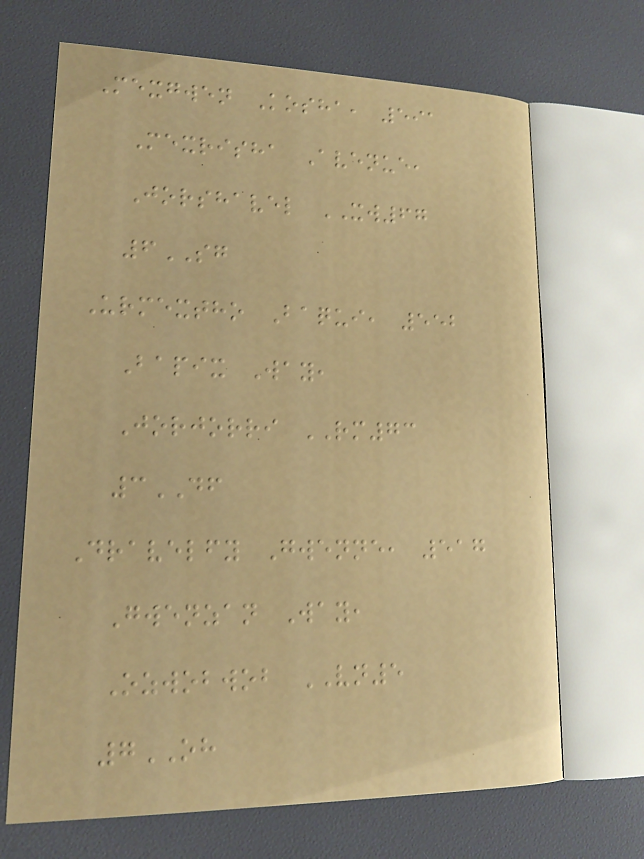Mexgwen Kosha, 591
Mexrisha Avenue,
Jorshavel XW67
6SG
Urmextho Baqui, 552
Bapix Way,
Jorjorri RM73
3DF
Dravelfy Gwenne, 517
Gwenzan Way,
Ozwobwob VN5
7OH
